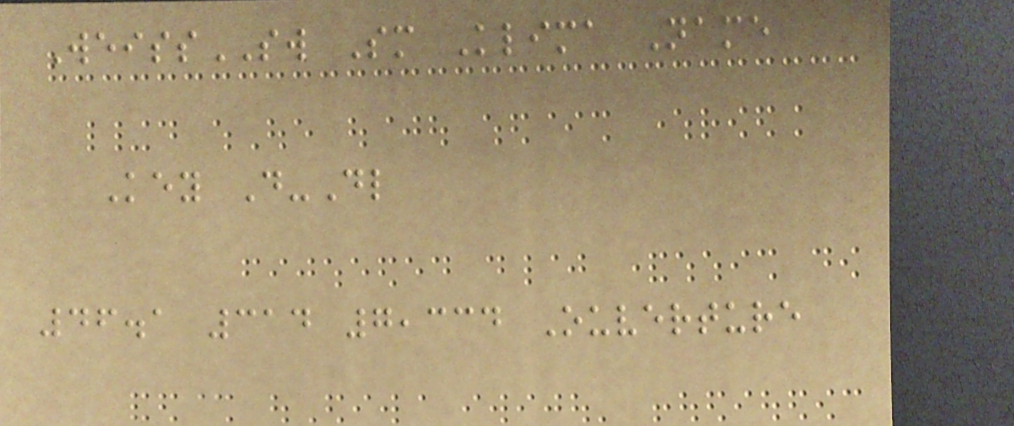WeissSW Sm Klima Name
Key D-Dl
46.1 314 7,334 Ouverture
